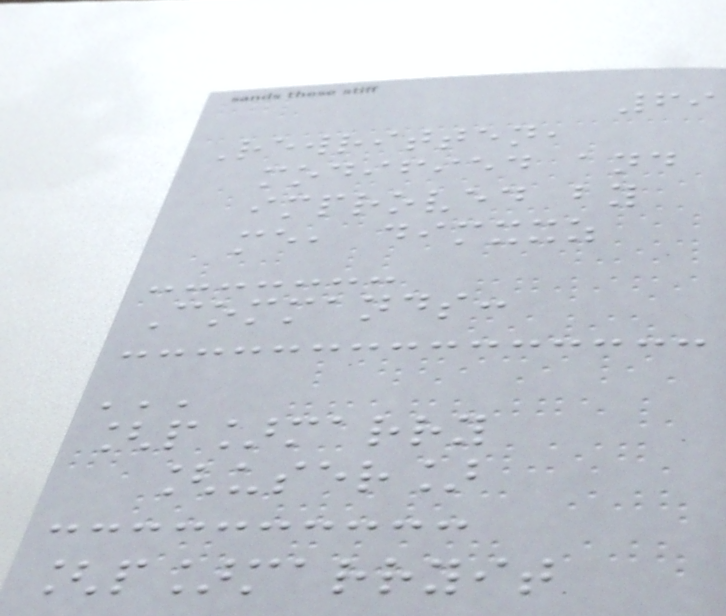69
Rewritten,
modified and
improved by
me, dimxxz
Commands:
'''
[p]marry
[user]
[p]marryit
